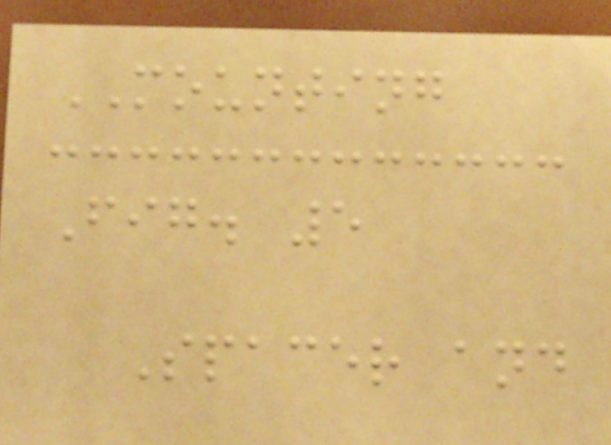MOUNTING
Fig. 5
Spacer and
